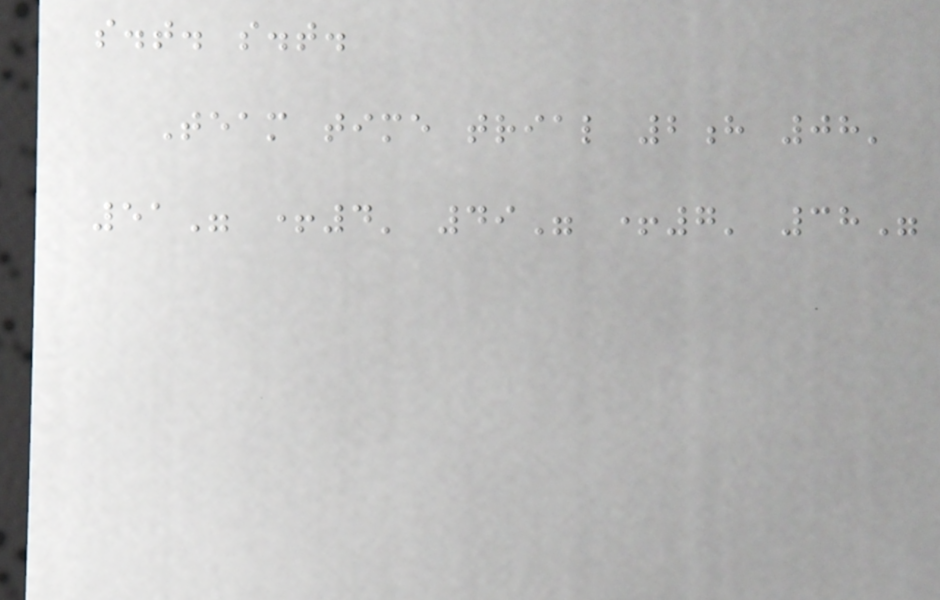s.t. s.t.
Team time trial 2h 08'
51" +4' 49" +7' 38"
